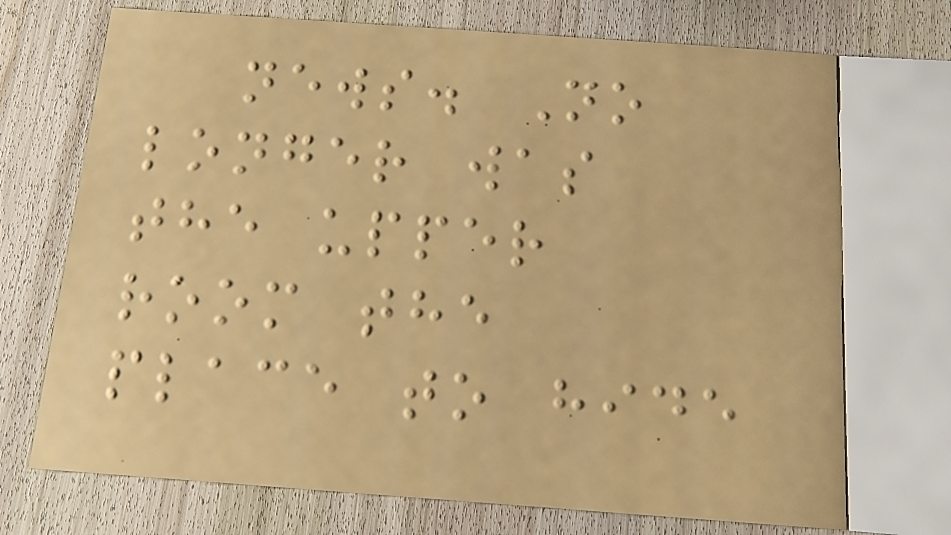news. No
longer was
the upper
room the
place to hide
